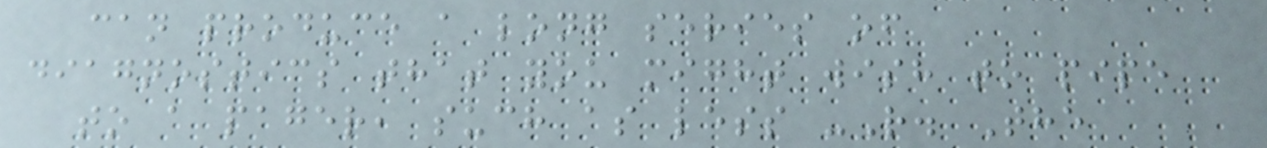can produce a long series of
diagnostics that you might wish to pipe
to a pager, such as less -R. The
